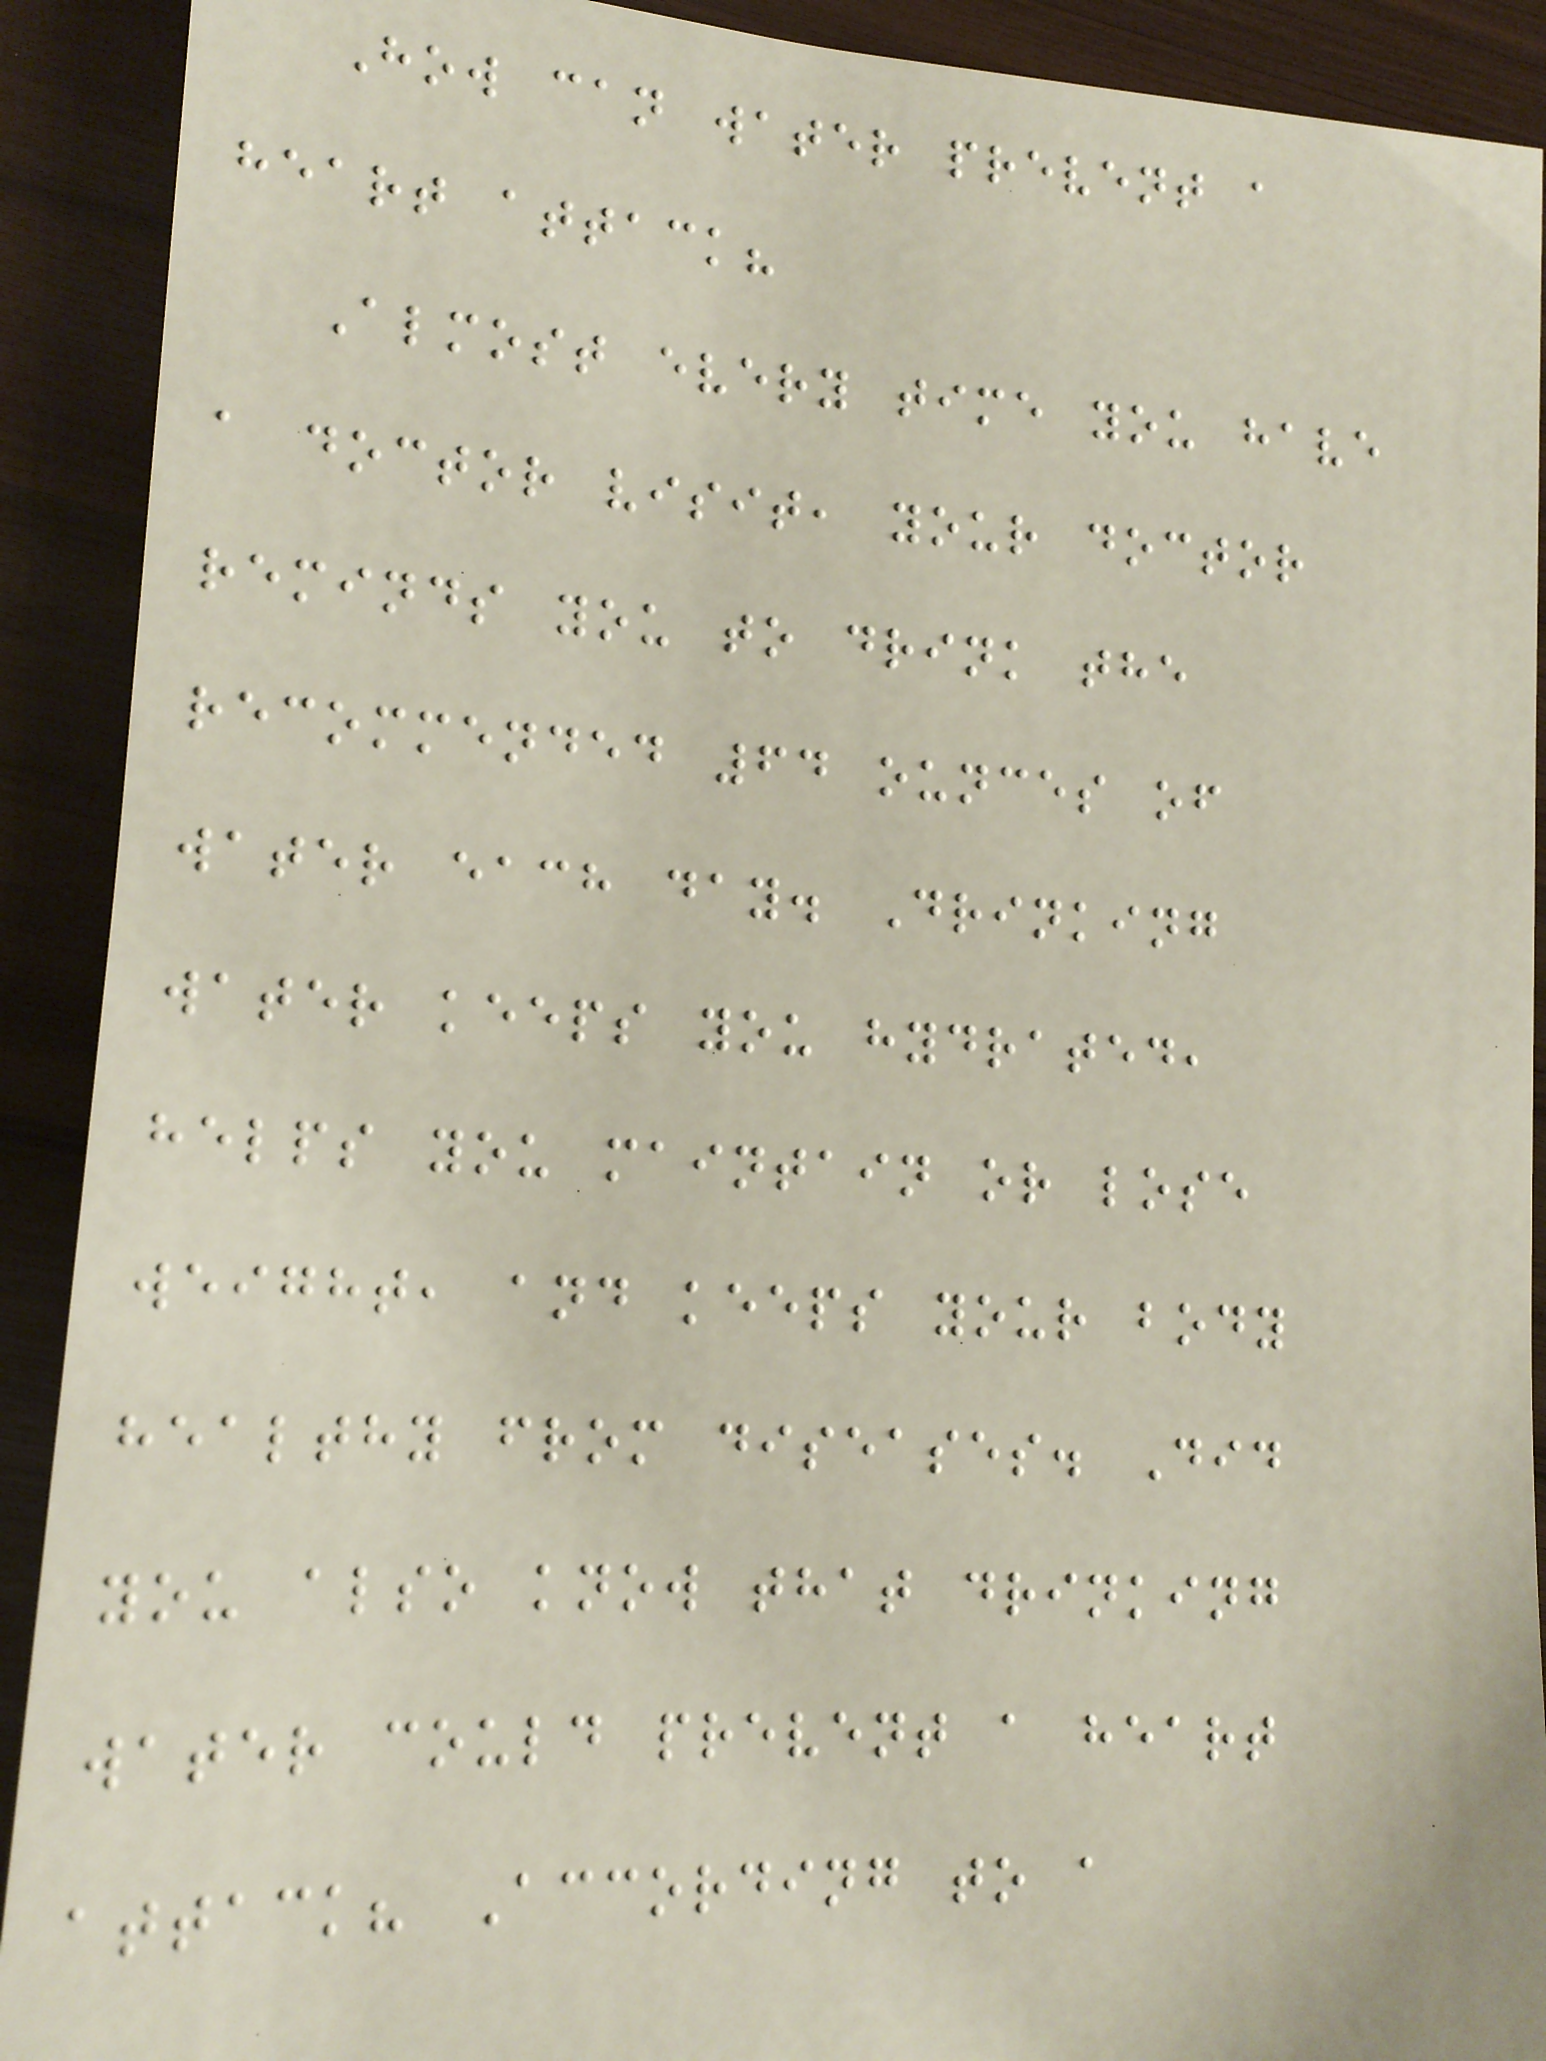How can water prevent a
heart attack?
Almost every time you have
a doctor visit, your doctor
reminds you to drink the
recommended 64 ounces of
water each day. Drinking
water keeps you hydrated,
helps you maintain or lose
weight, and keeps your body
healthy from diseases. Did
you also know that drinking
water could prevent a heart
attack? According to a
